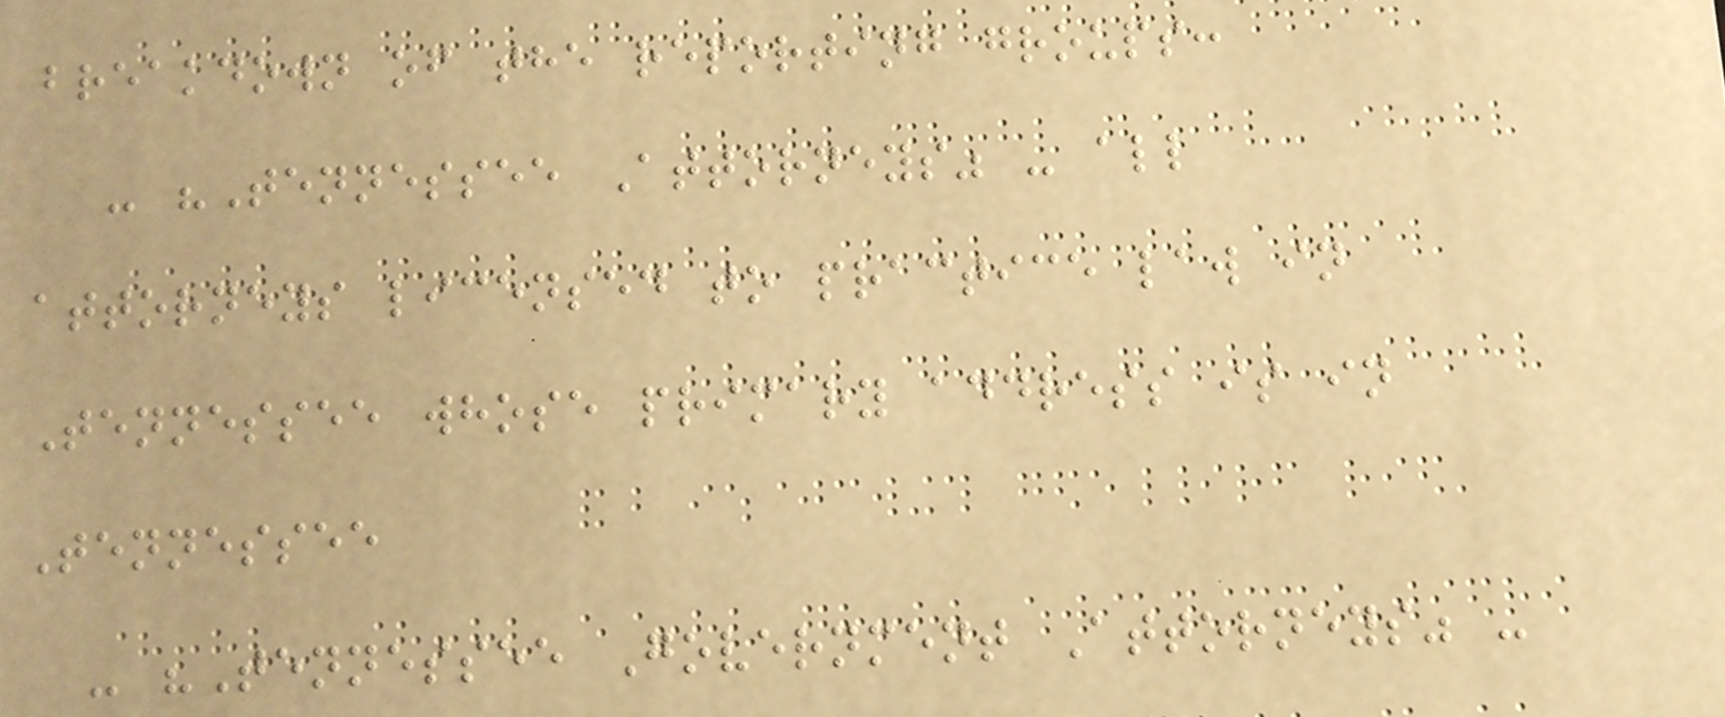breakdown of the reporting groups:
- "Tennessee Attorneys" - all
attorneys licensed to practice law in
Tennessee whose primary address is in
Tennessee
- "Tennessee Government Attorneys" -
